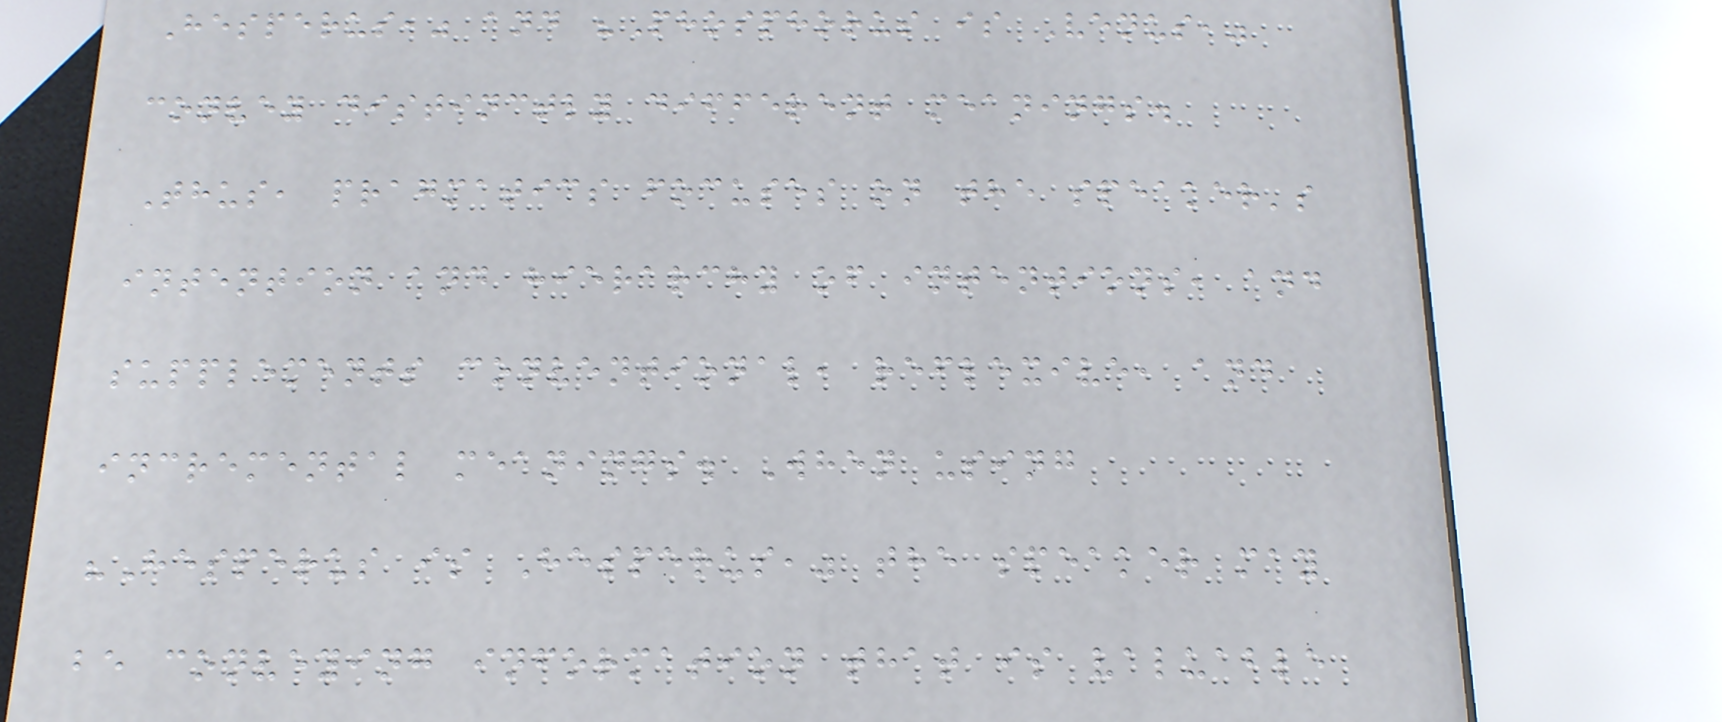Hesperus," and "Phosphorus is Venus,"
convey distinctly different meanings.
Thus, pragmatics focuses on the speaker's
intention and hierarchy of intentions, and
supplements conventional, reflexive, and
incremental meanings. When using
"Hesperus is Hesperus," the speaker may
be conveying information that is valuable
